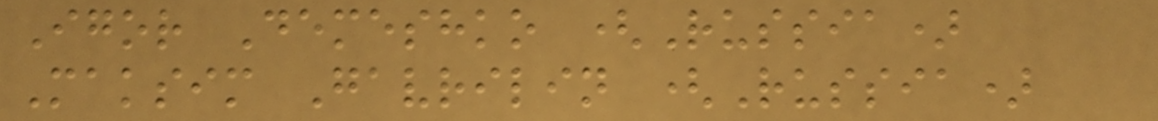Igor Demeshko (Russia)
Maksim Gavrilin (Russia)
